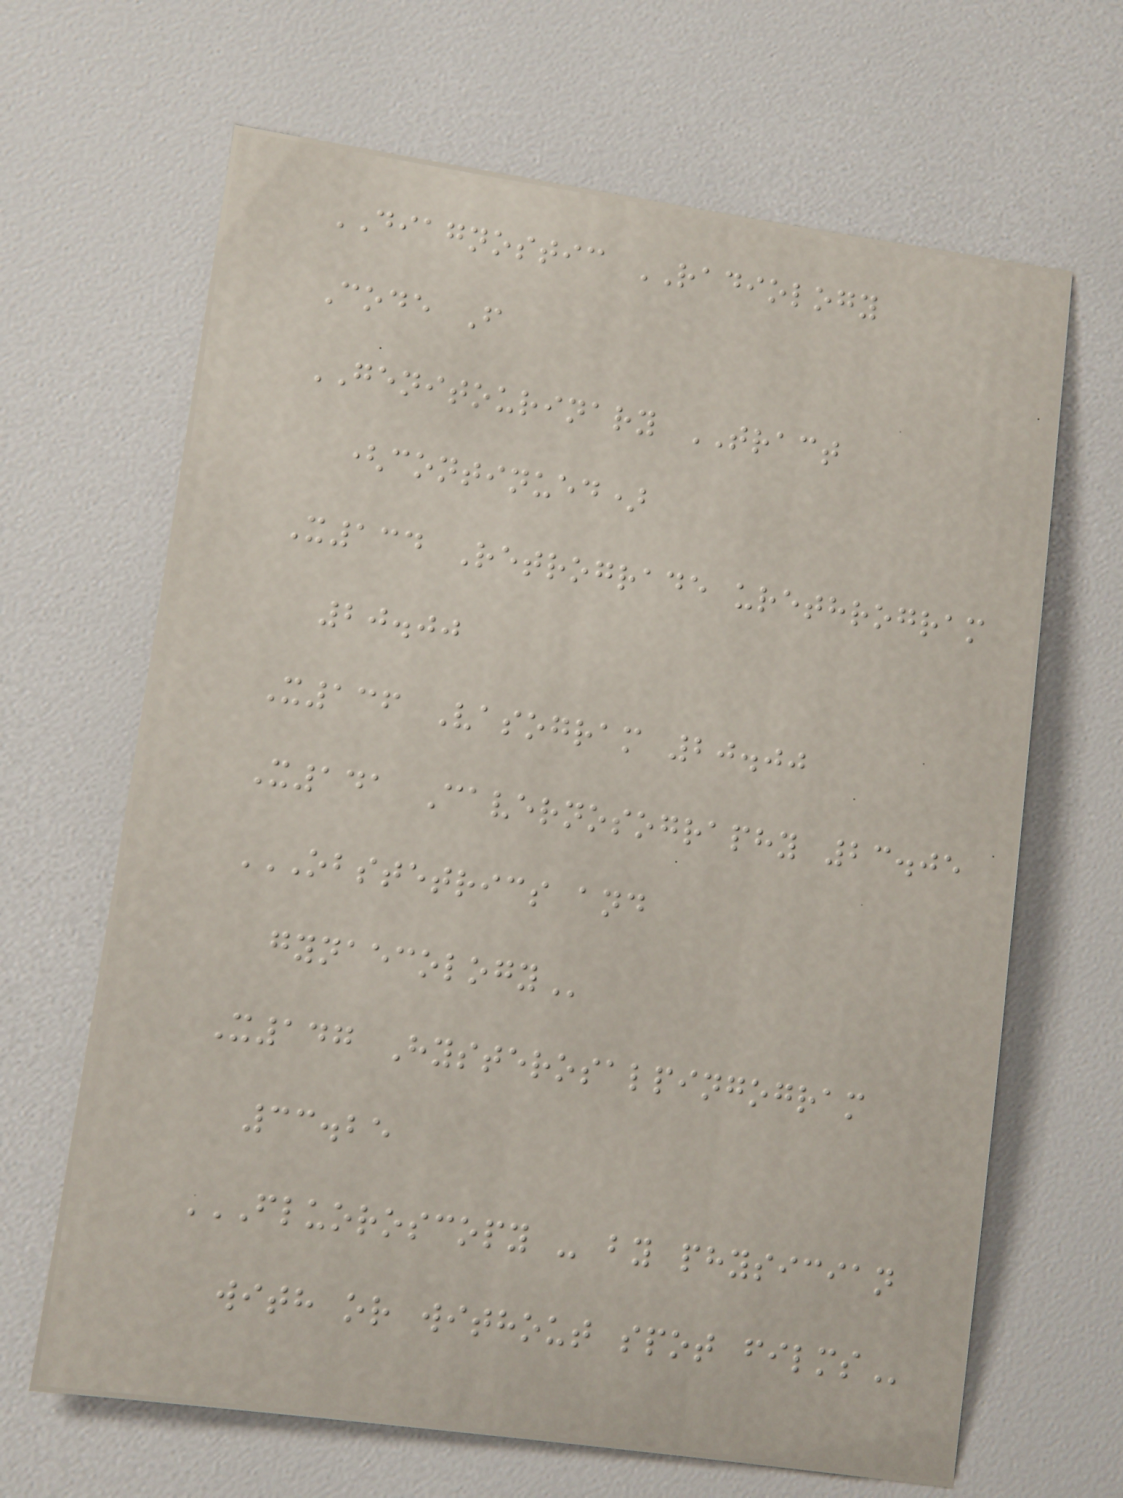DIAGNOSTIC RADIOLOGY
Code F
GENITOURINARY TRACT
(continued)
X134 Retrograde urethrogram
20.00
X136 Vasogram 20.00
X141 Cavernosography 23.05
OBSTETRICS AND
GYNAECOLOGY
X147 Hysterosalpingogram
33.25
FLUOROSCOPY - BY PHYSICIAN
WITH OR WITHOUT SPOT FILMS
